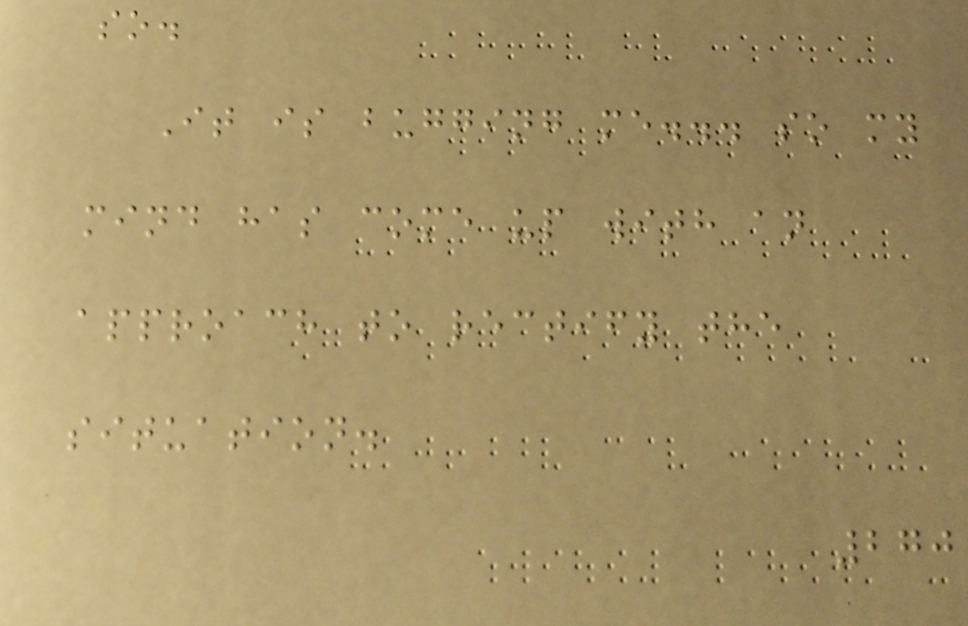so.
It is bugging me... so my
mind has come up with an
approach to rectify the
situation.
270
